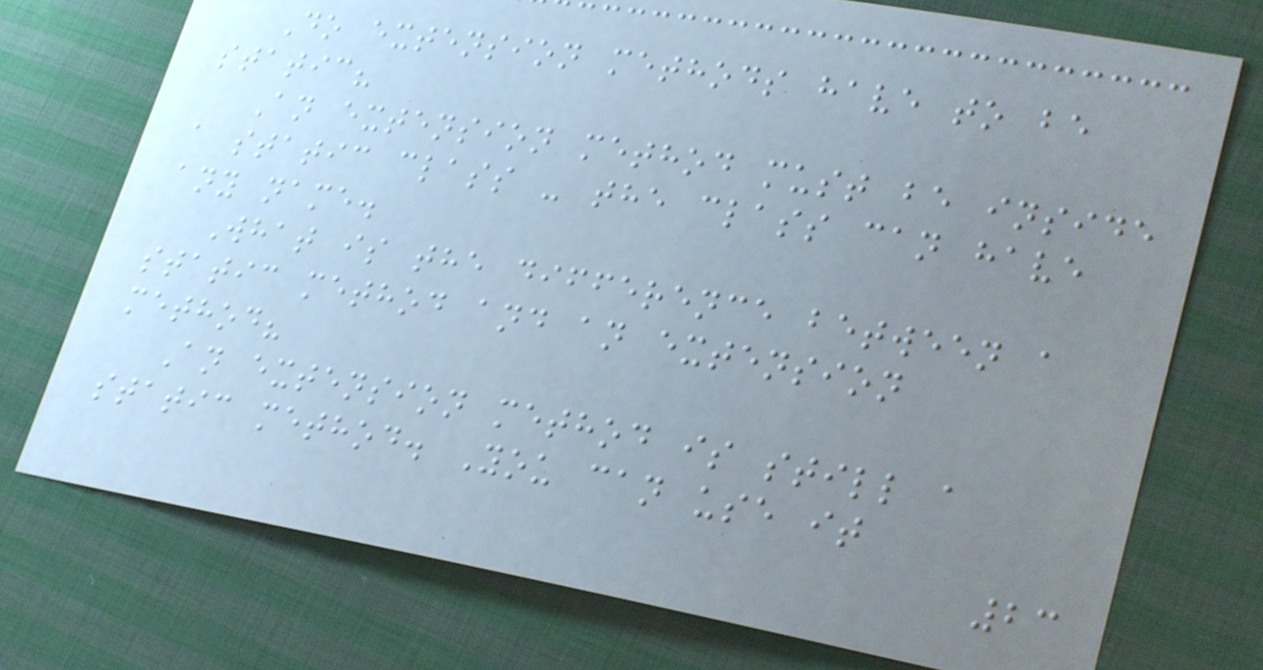Do extension methods have to be
static?
An extension method must be inside
a static class - the class can have
any name.
What is the difference between a
static method and an extension
method?
An extension method is still a
static method. You can use it
23
